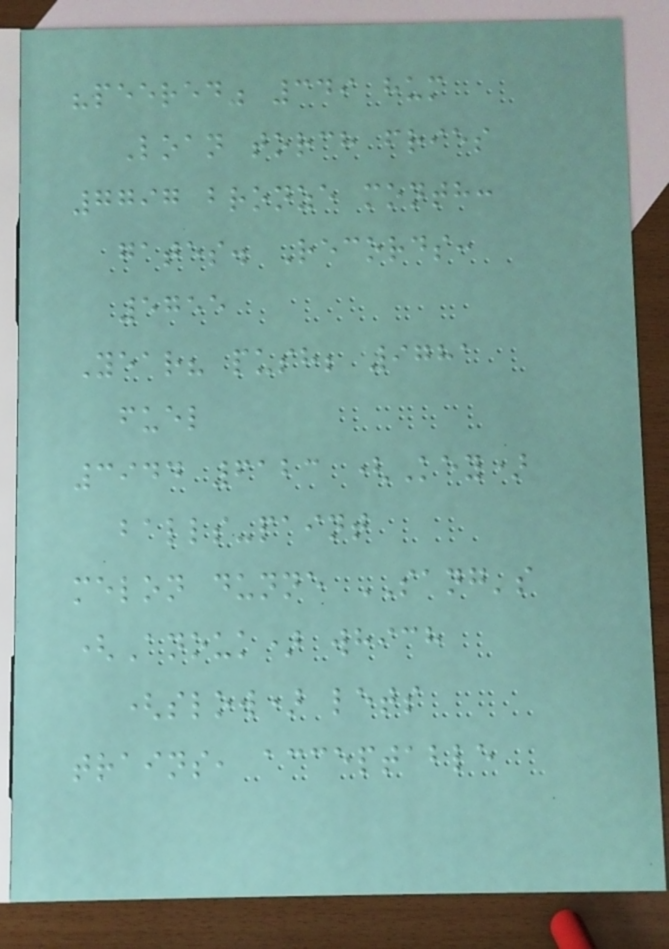"peered" 349 hum
Loan torch fries
7797 bronze month:
gates. Records:
5755
Year? push; 9781
fuel
3944 6123 (Key)
balls-paint
melon dunne SANG's
(Anouk) which
(slow) lets
trains, acceptable
